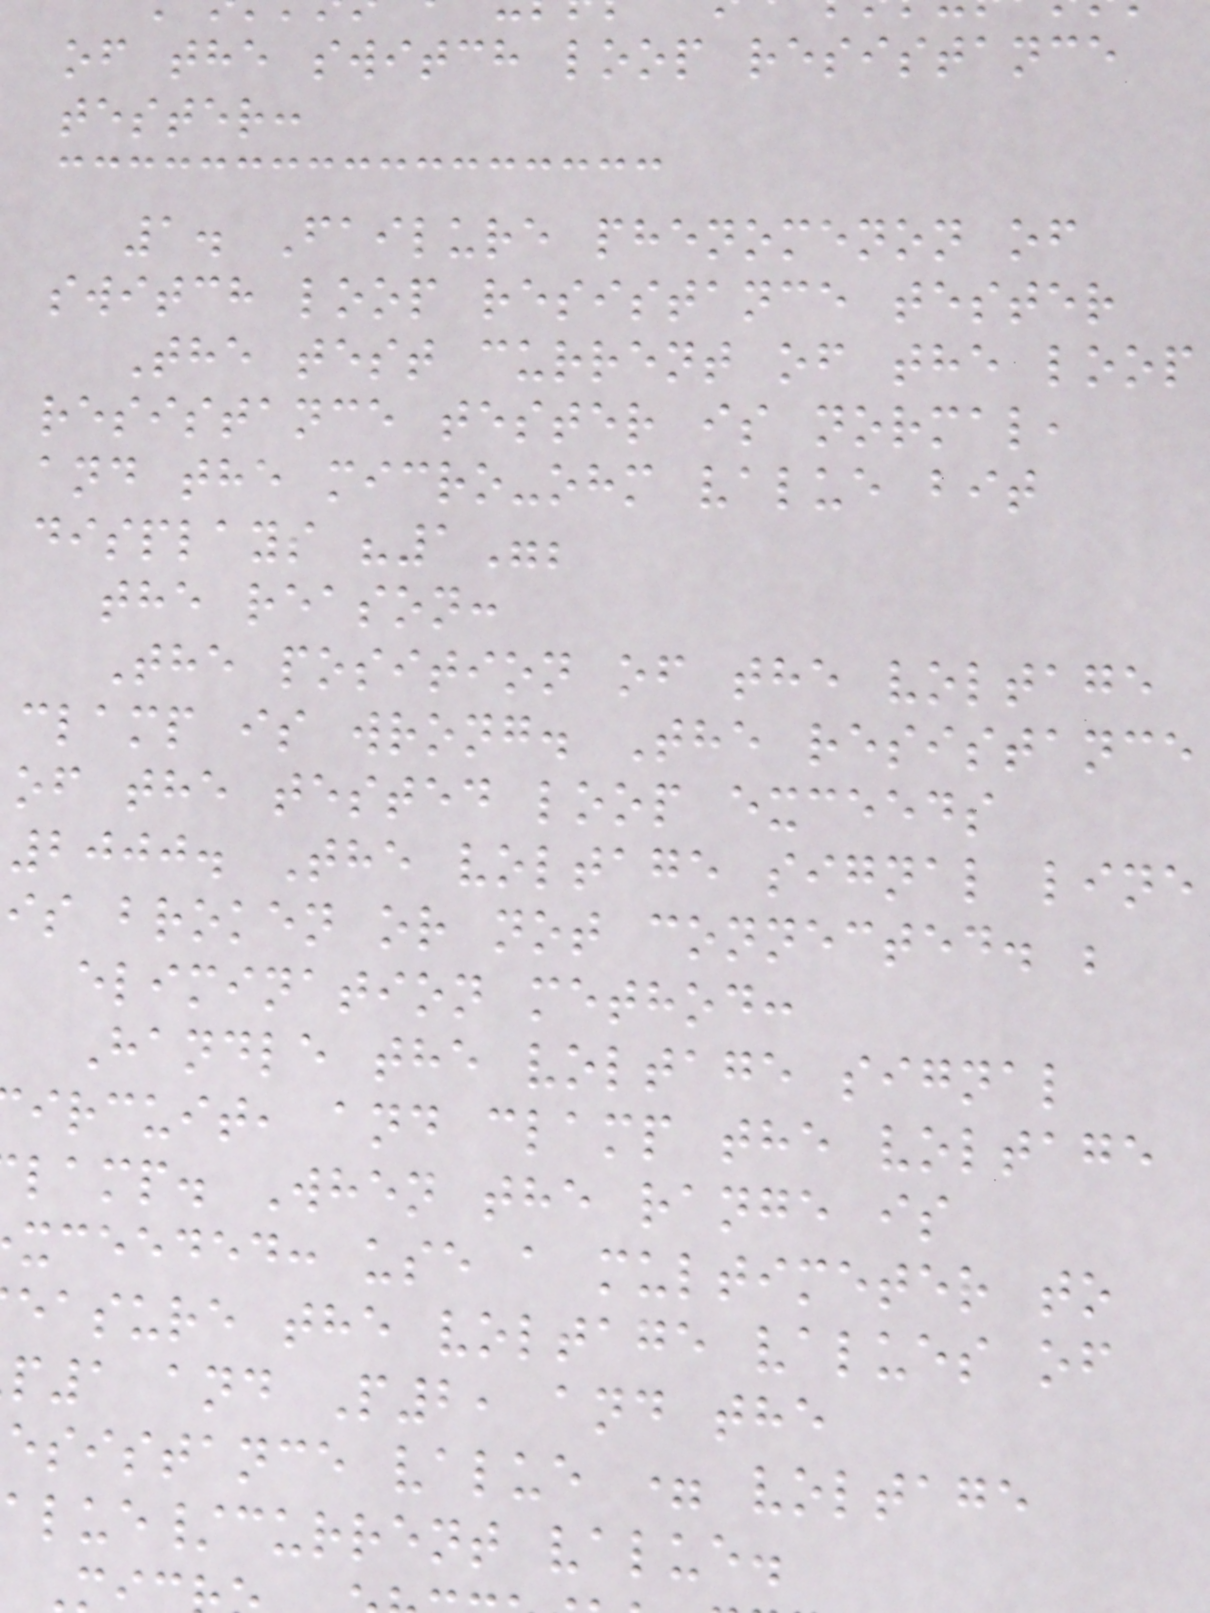of the switch loop resistance
tester:
1. Failure phenomenon of
switch loop resistance tester
The test current of the loop
resistance tester is normal,
and the micro-ohm value bit
displays "1";
the reason:
The position of the voltage
clamp is wrong. The resistance
of the tested loop exceeds
2000. The voltage signal line
is broken or not connected. ;
elimination method:
Handle the voltage signal
ircuit, and clamp the voltage
lamp. When the range is
xceeded: use a multimeter to
easure the voltage values of
p1 and P2, and the
esistance value = voltage
alue/current value.
